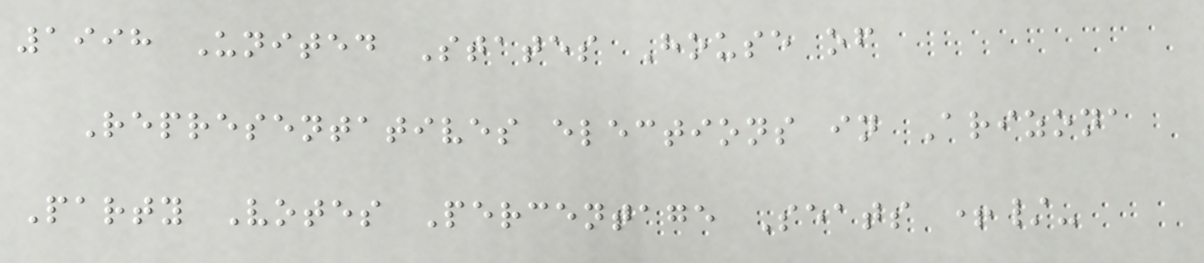1998 United States House of
Representatives elections in Arizona
Party Votes Percentage Seats +/-
